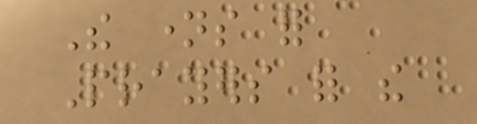The names for
Prayers for the
